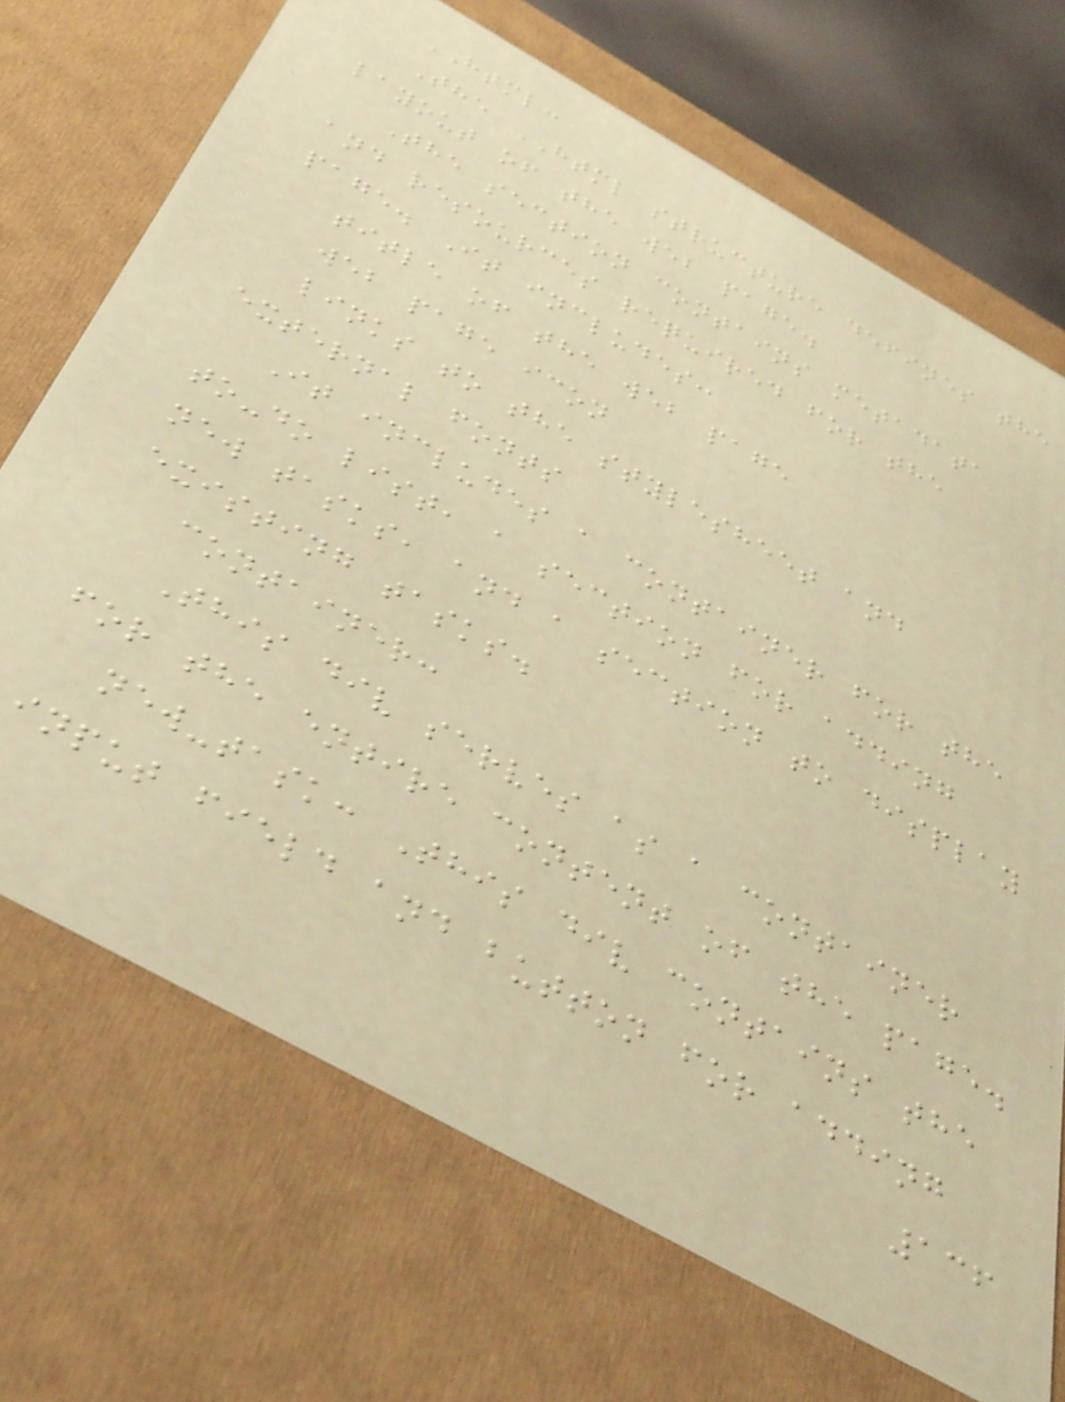HTML:
The HTML structure defines the
layout of the web page.
The section contains metadata
and resources required for the
page. It includes:
title of the web page
web page icon
links to the stylesheet and
external fonts
It includes a container for the
to-do list, a section for adding
new tasks, and a section to display
existing tasks.
container:
This div serves as a container
for the entire content of the page.
new-task: This div contains the
input field and button for adding
136
